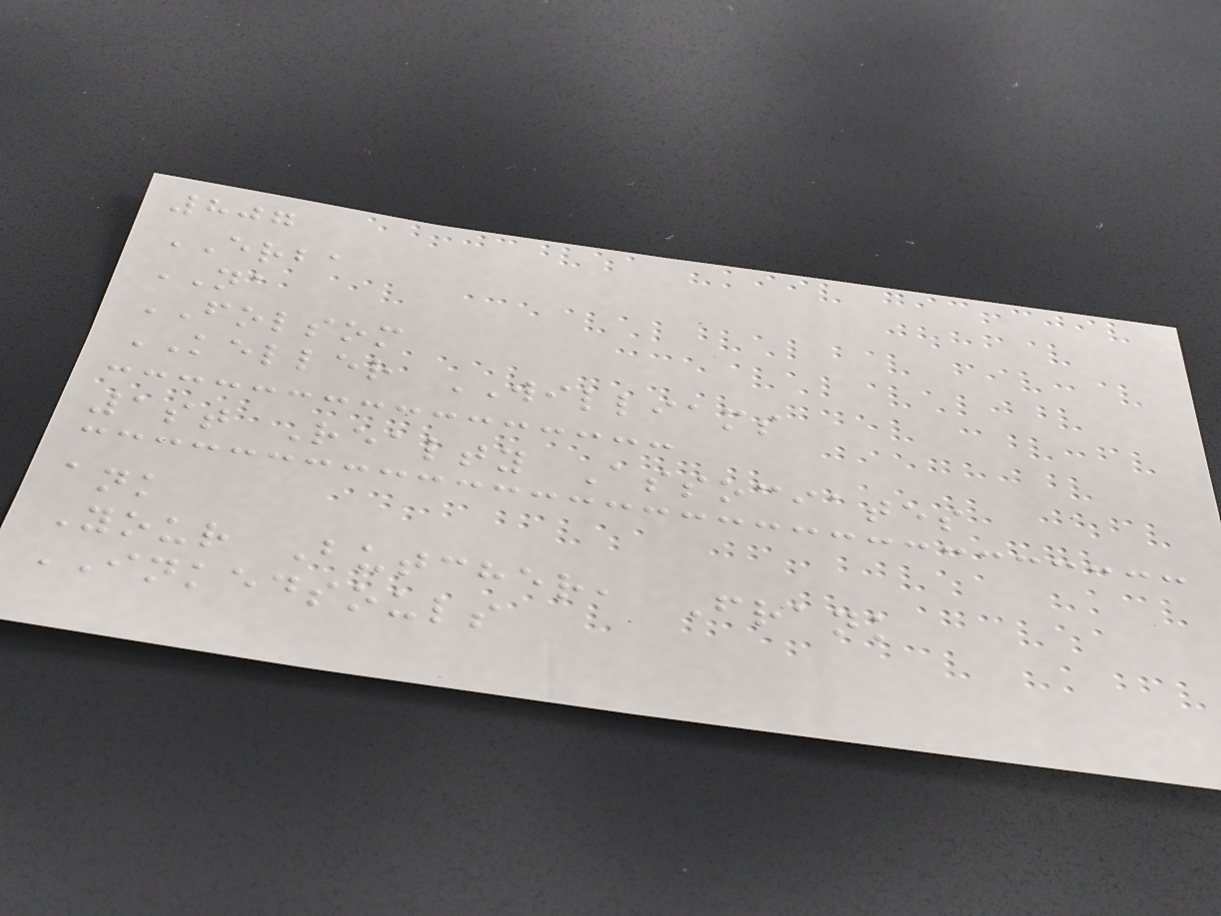807
ERBA
NA
FOLSOM
KELLER WILLIAMS
1st Realty Associates
ank
Your Butcher, Frank
INKEDSOULS
